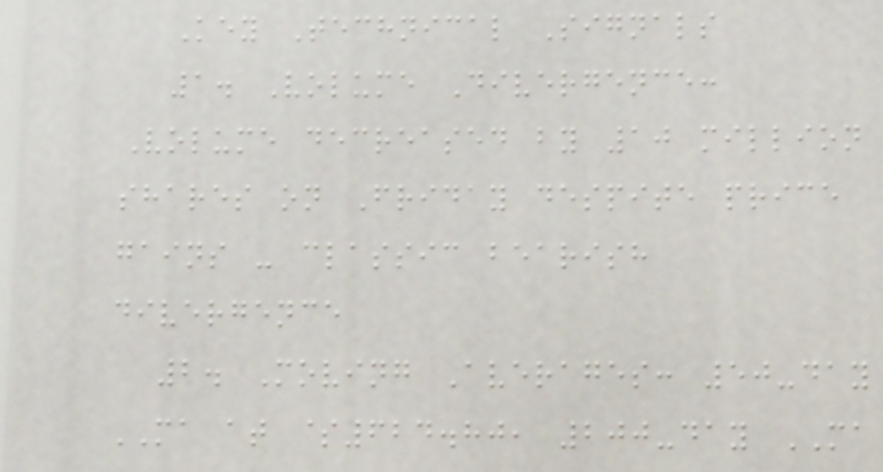Key Technical Signals
1. Volume Divergence:
Volume decreased by 10 million
shares on Friday despite price
gains - classic bearish
divergence
2. Moving Averages: 50-day
MA at $624.80, 200-day MA
